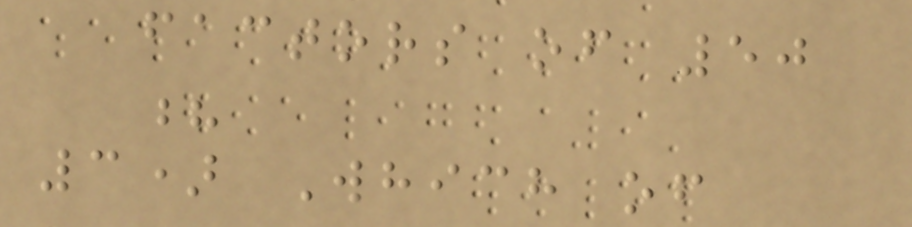factors of 50
?
3) Which of
